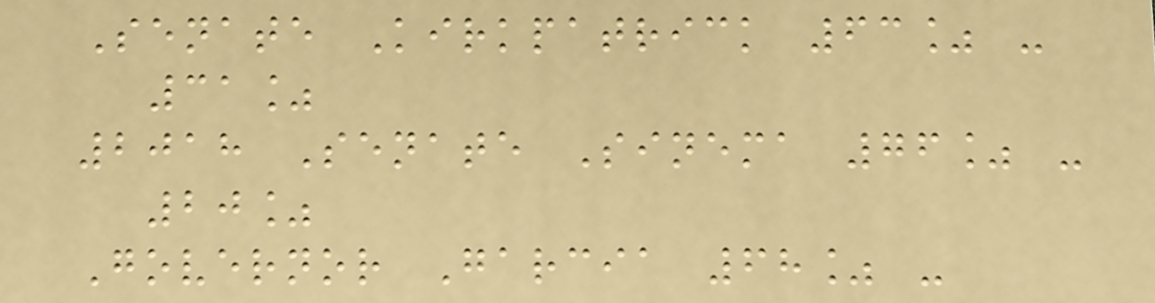Senate Kirkpatrick 63% -
31%
2018 Senate Sinema 76% -
20%
Governor Garcia 68% -
